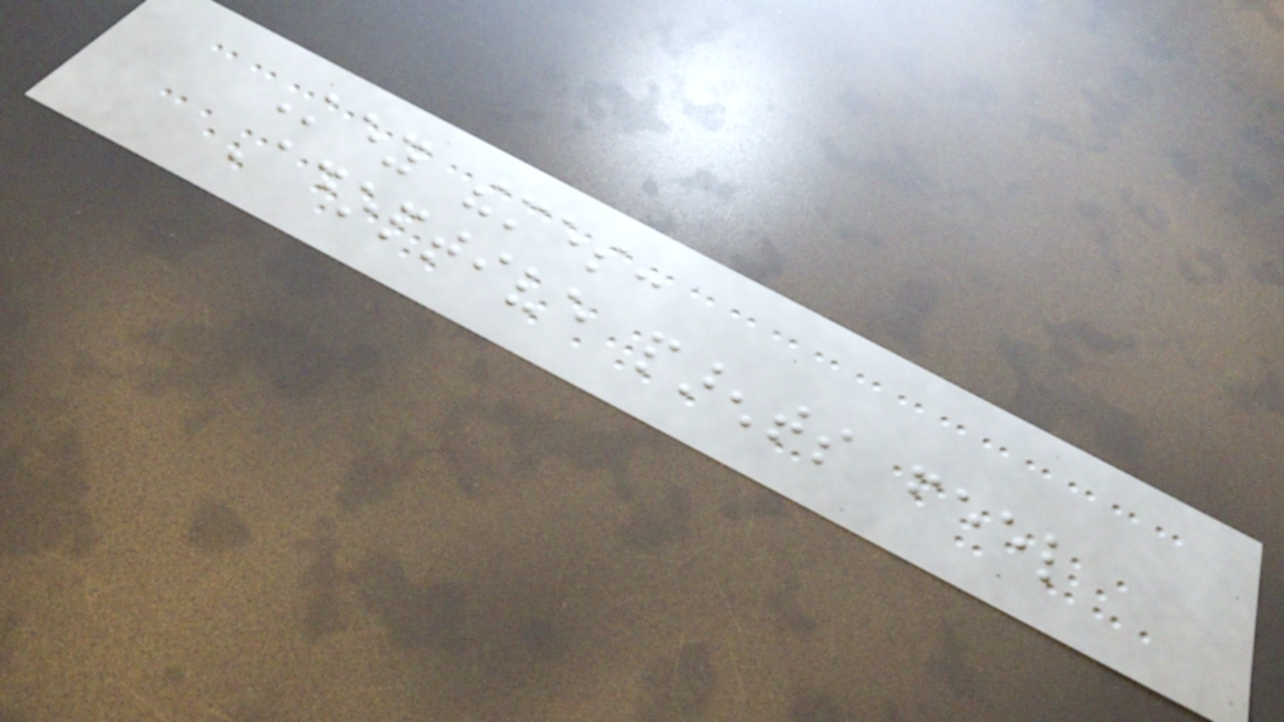Key themes:
Adoptive parents feel
